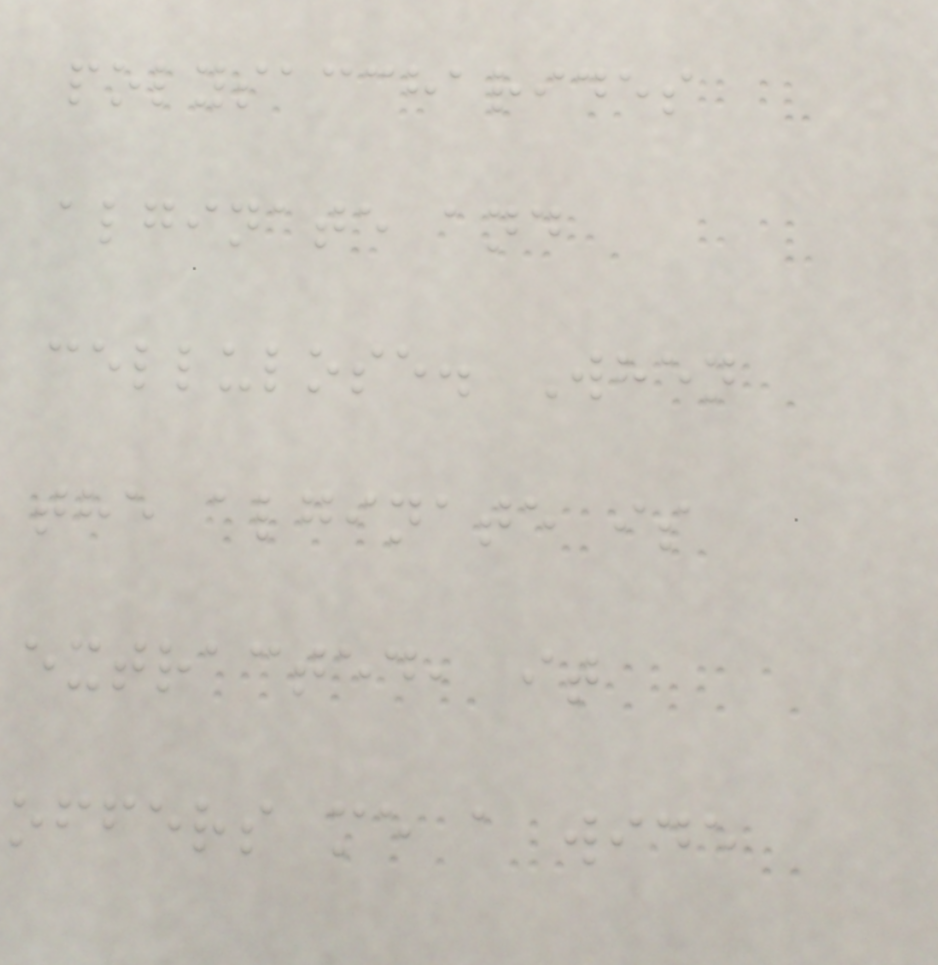polysaccharides
alginate and
cellulose. When
the alginate is
extracted, it
offers me a wide
